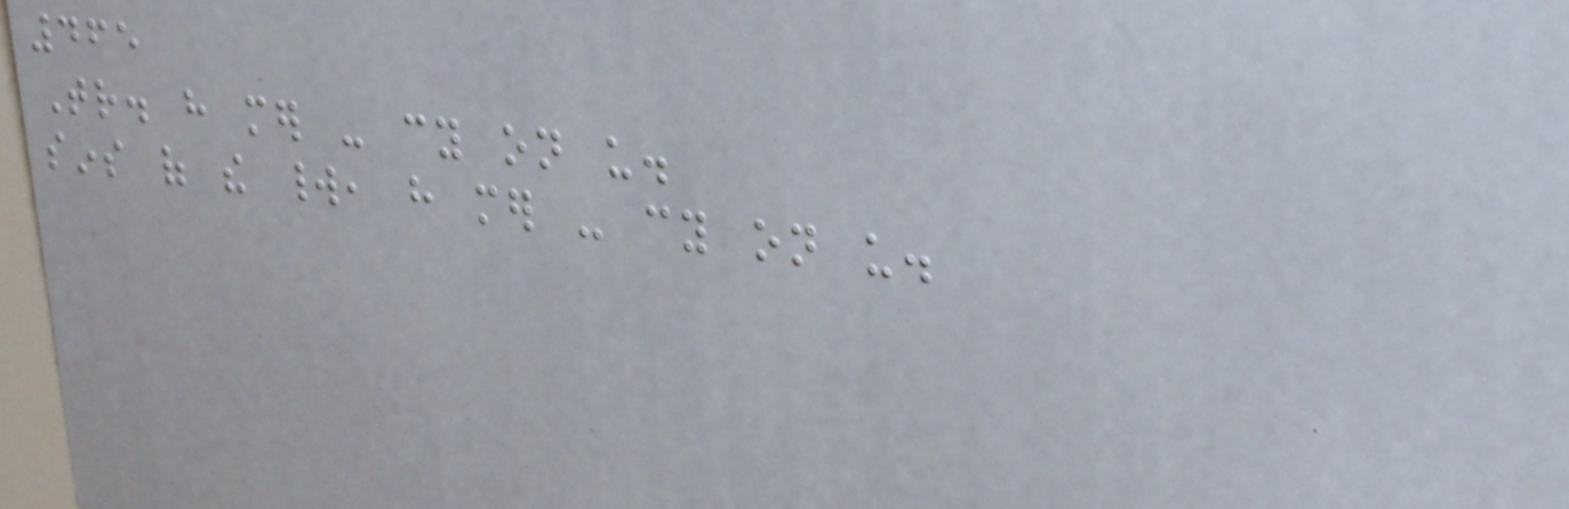465
Tr. have mer - cy on us.
sins of the world, have mer - cy on us.
